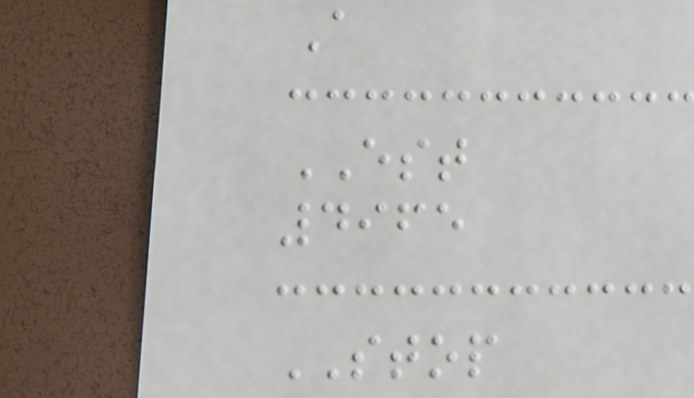A
EST
4965
STOP
